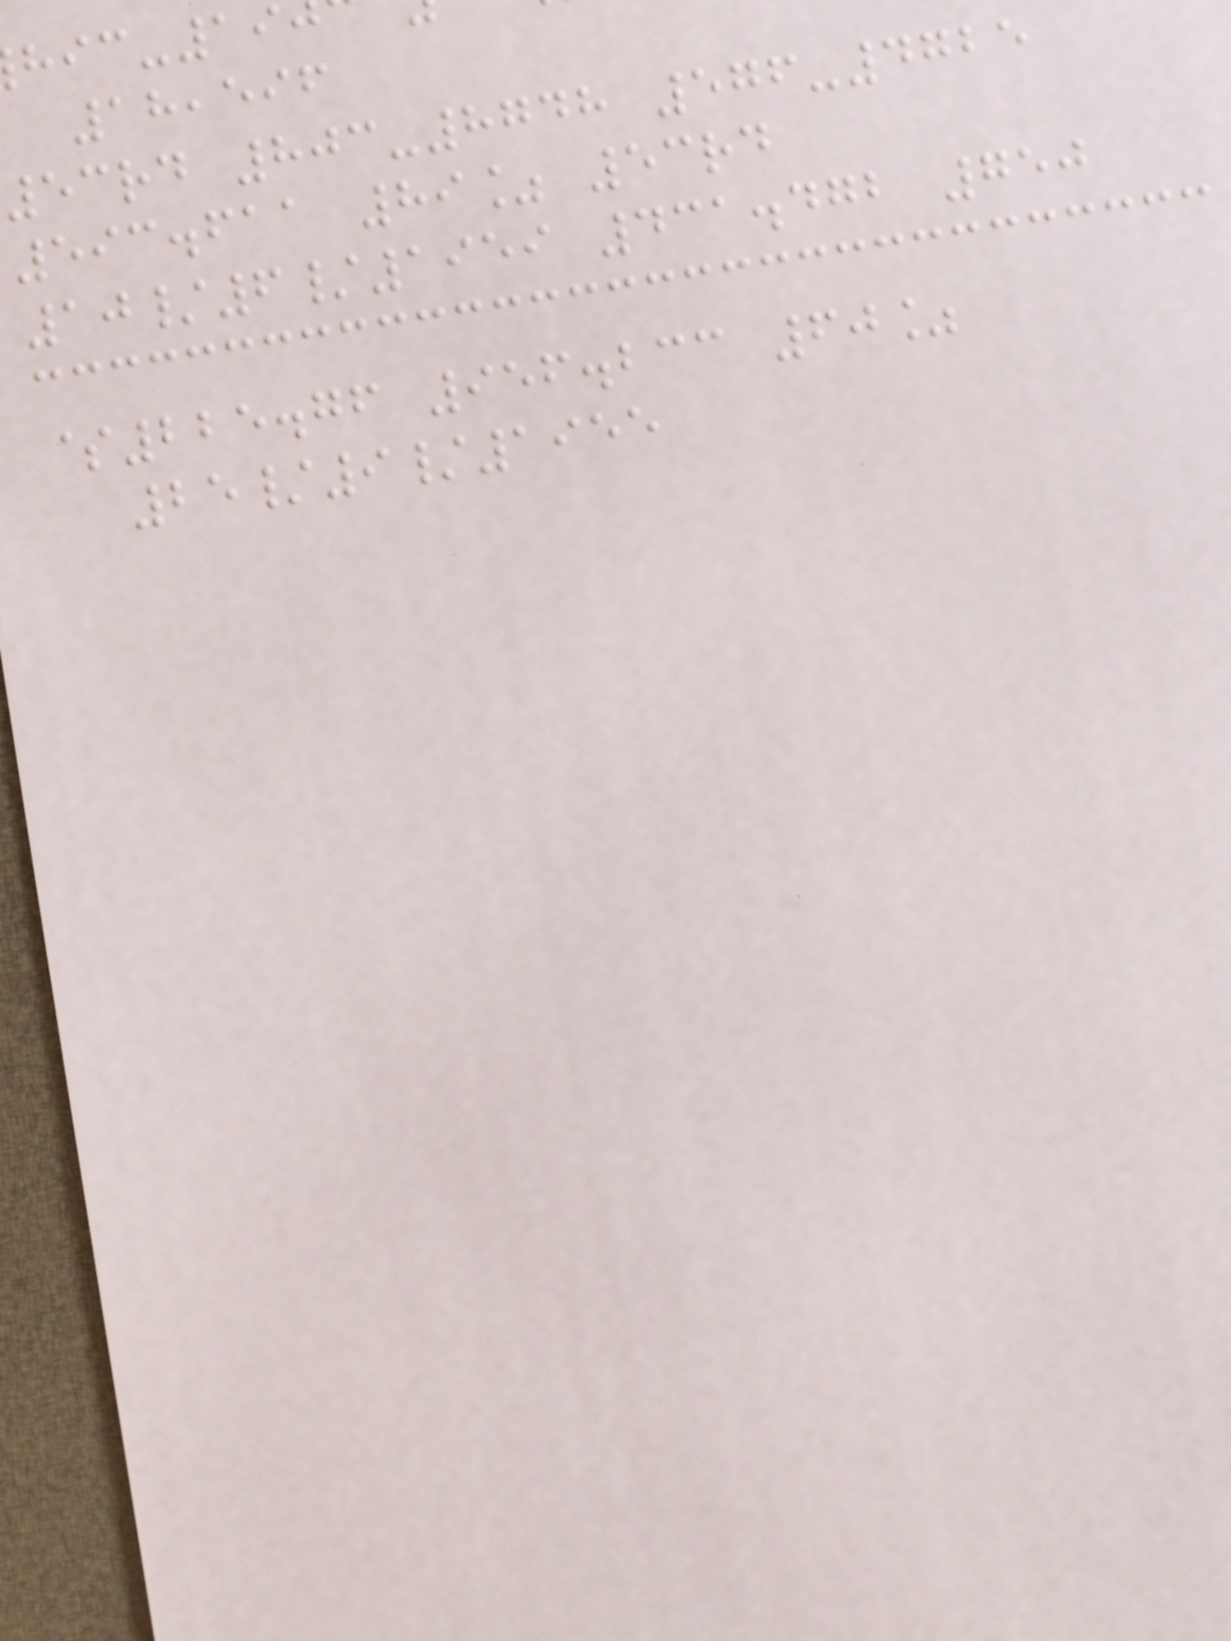18,596
53rd 803-8748 576-4725
593.611 89% 53rd
10/6/1959 431.472 750
$225.76 956.233 60%
25/9/1955
